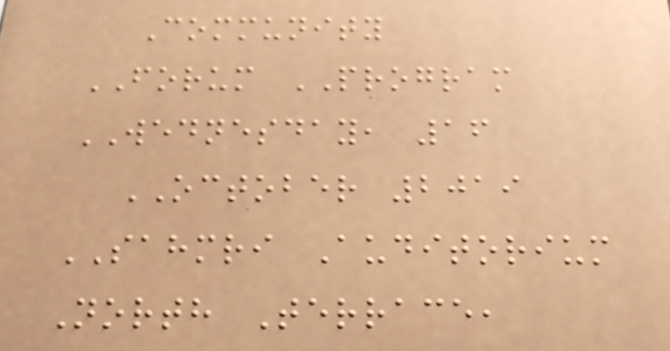Community
FORUM PROGRAM
WEDNESDAY, 16
OCTOBER 2019
SAHMRI Auditorium
North Terrace,
